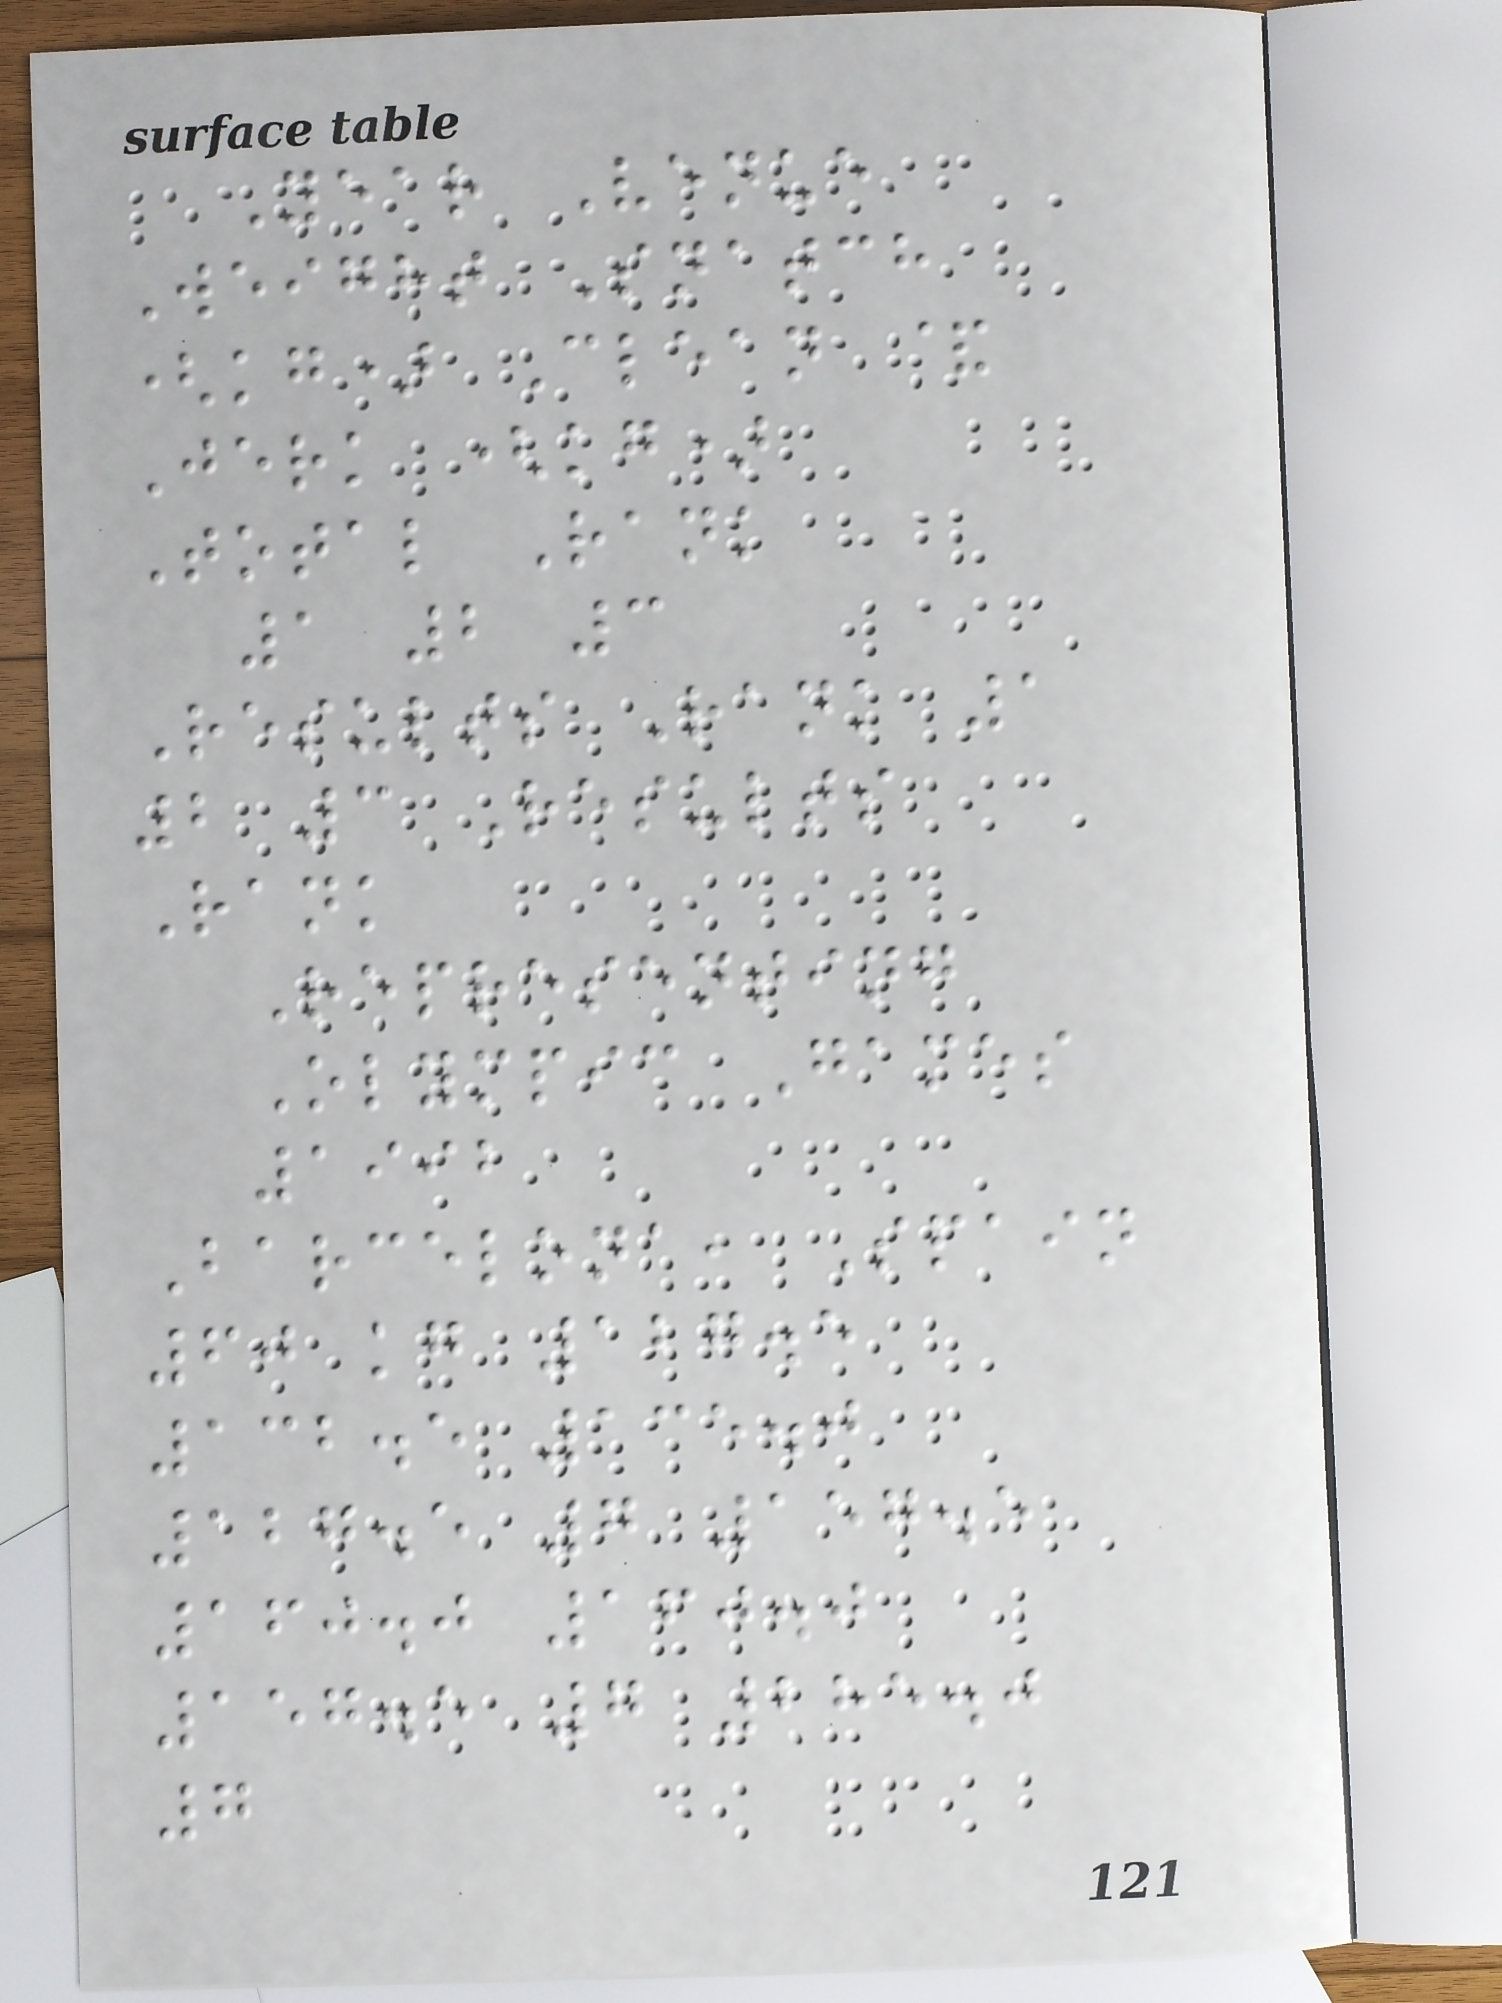Year Venue
Weight Snatch
(kg) Clean &
Jerk (kg)
Total Rank
1 2 3
Results Rank 1
2 3 Results
Rank
Representing
Olympic Games
1992
Barcelona, Spain
60 kg 127.5
132.5 135.0
127.5 7 157.5
160.0 160.0
157.5 7 285.0
7
